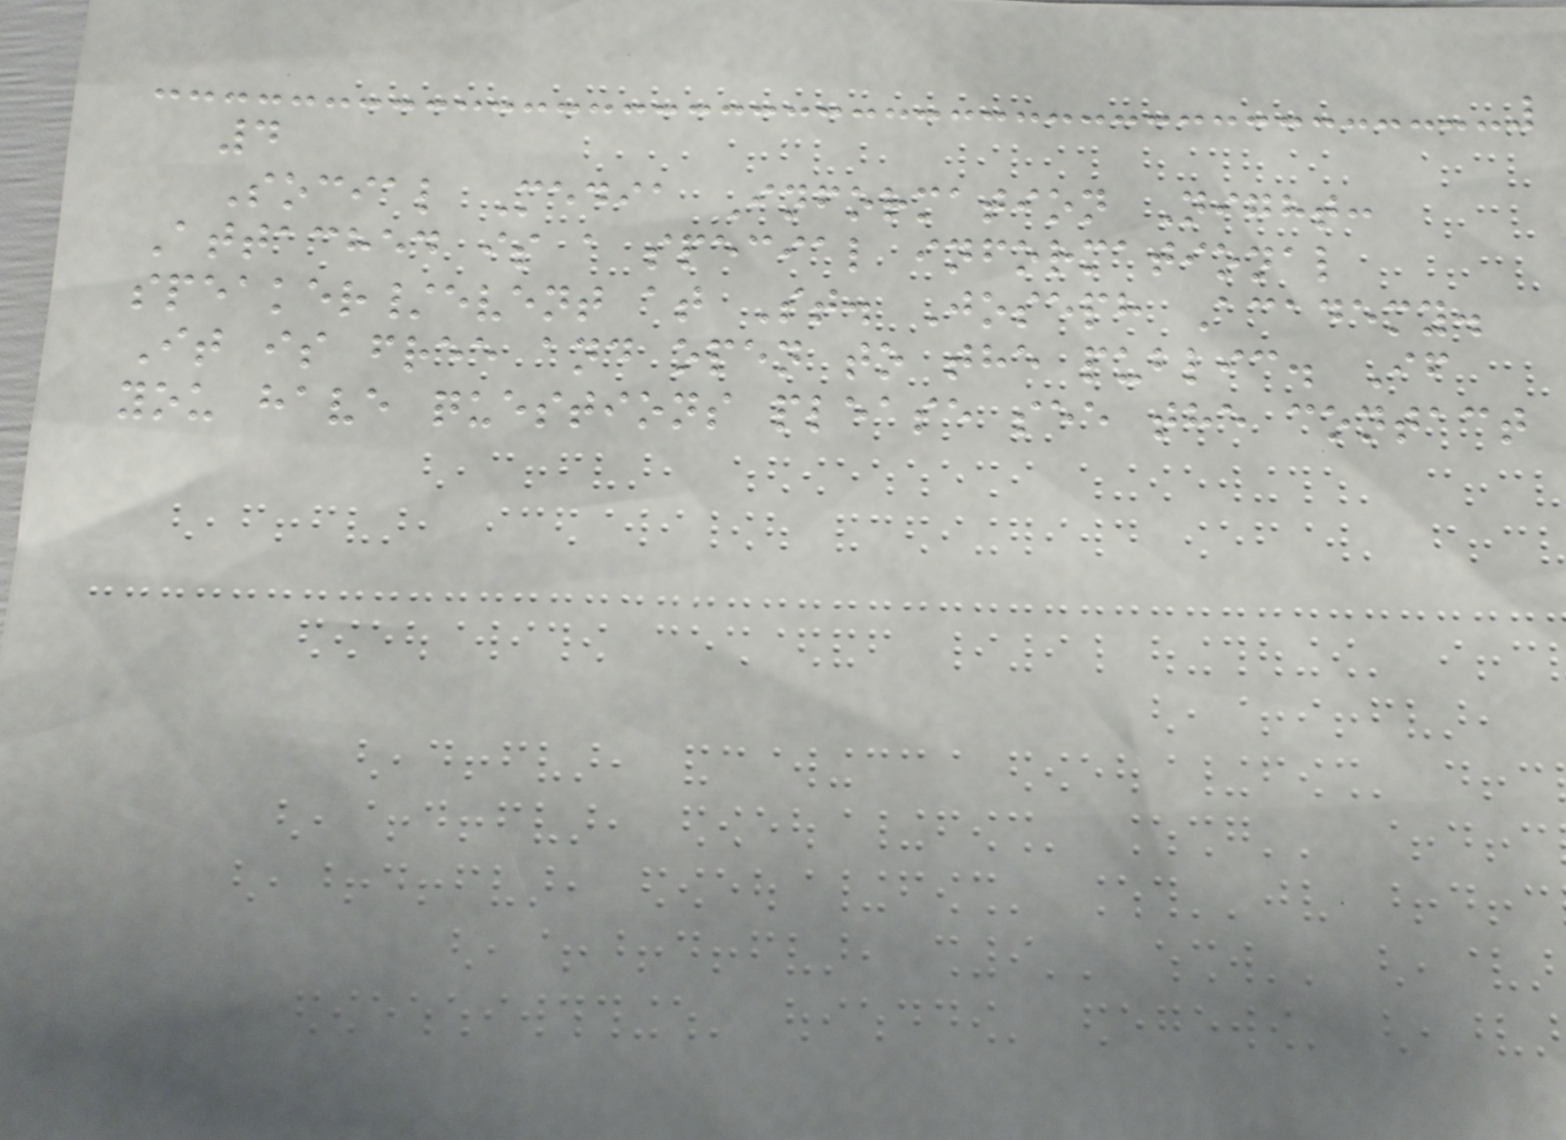4
Social Media Information Night:
Attached is a special informational
speaker/event at St. Joseph Academy.
It is free and open to the public. If
you have questions please see the contact
